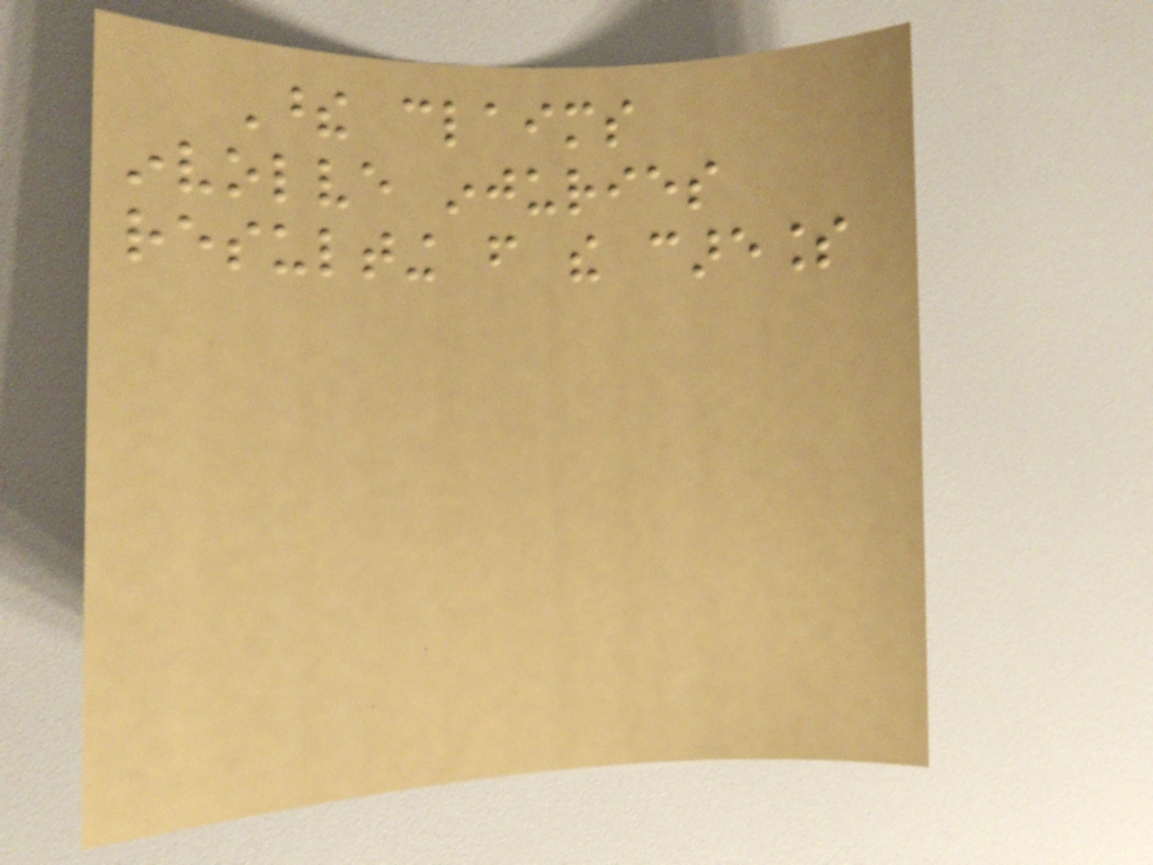These claims
involve injuries
resulting from the careless
